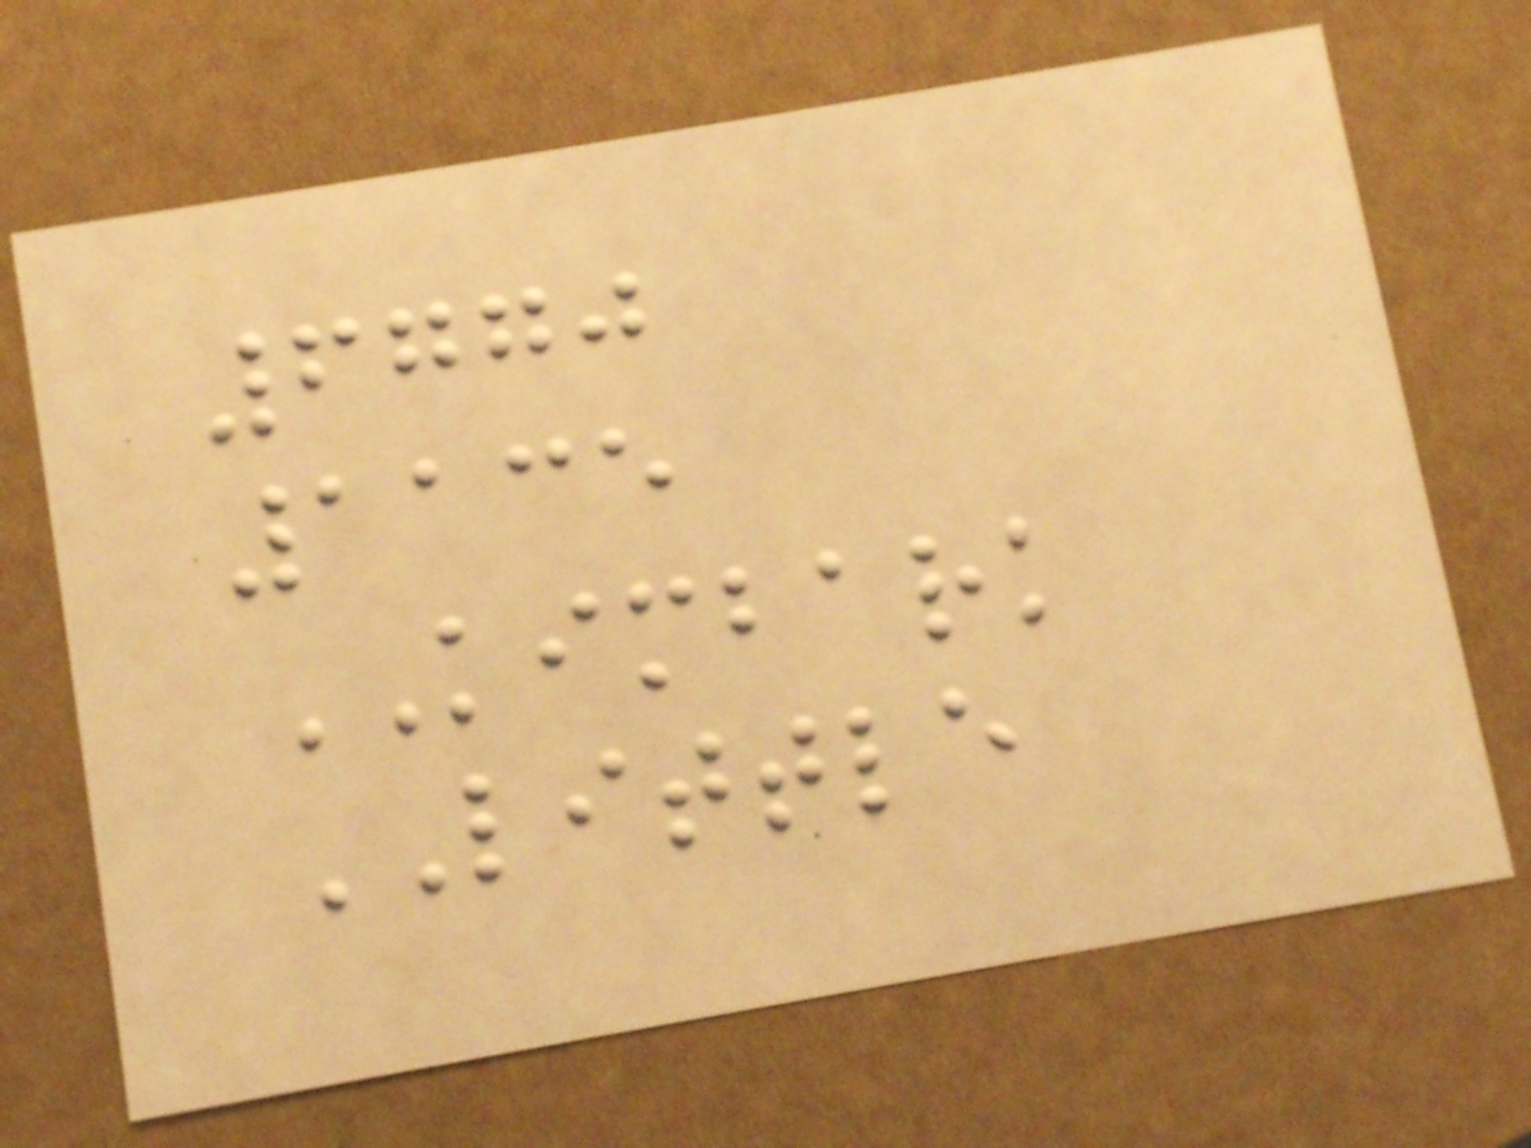6770
1135
KIMBARK
LITTLE
